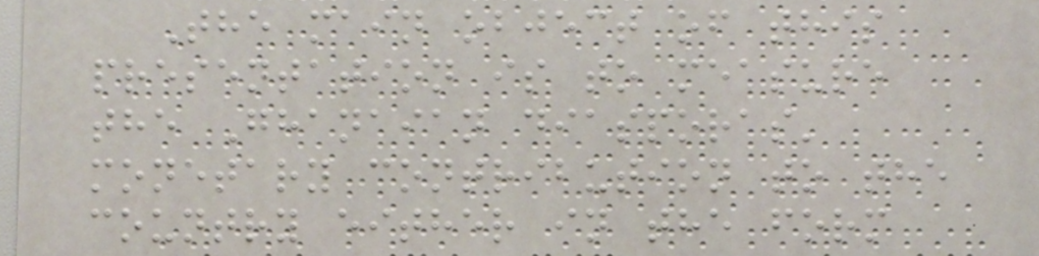The main object of this
presentation is to measure
the Ghanaian diasporas'
monetary contribution to the
country either in the form
